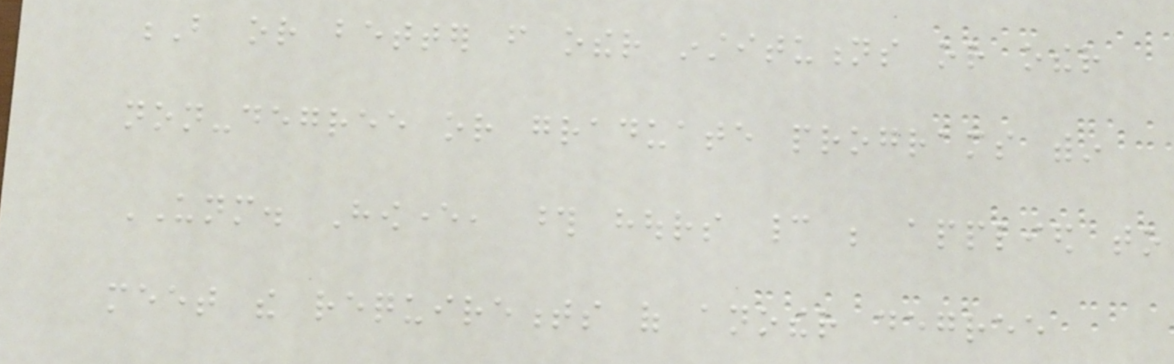B or better from other institutions or other
non-degree or graduate programs within
UNM. However, those hours cannot be applied to
meet the requirements of another degree
